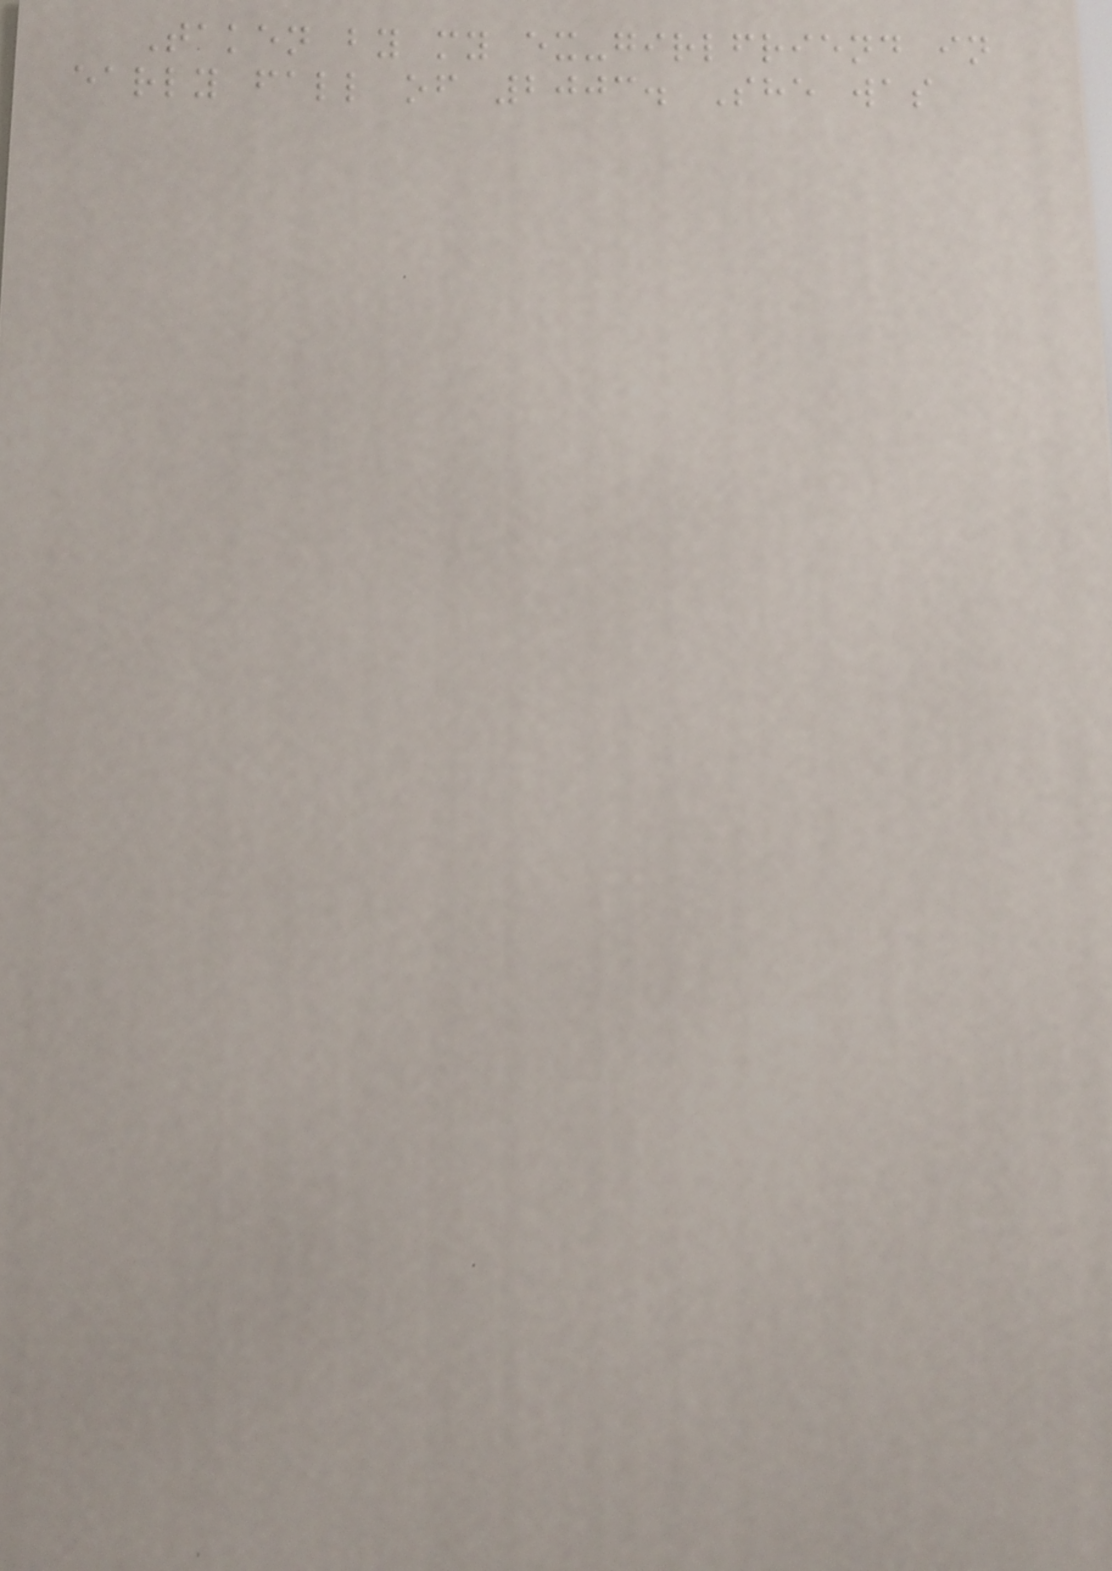Taken by my ex-girlfriend in
early fall of 2003. She was
